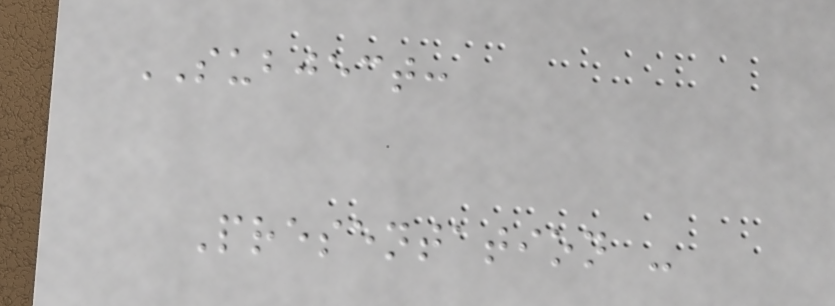SUBJECT:
Presentation -
